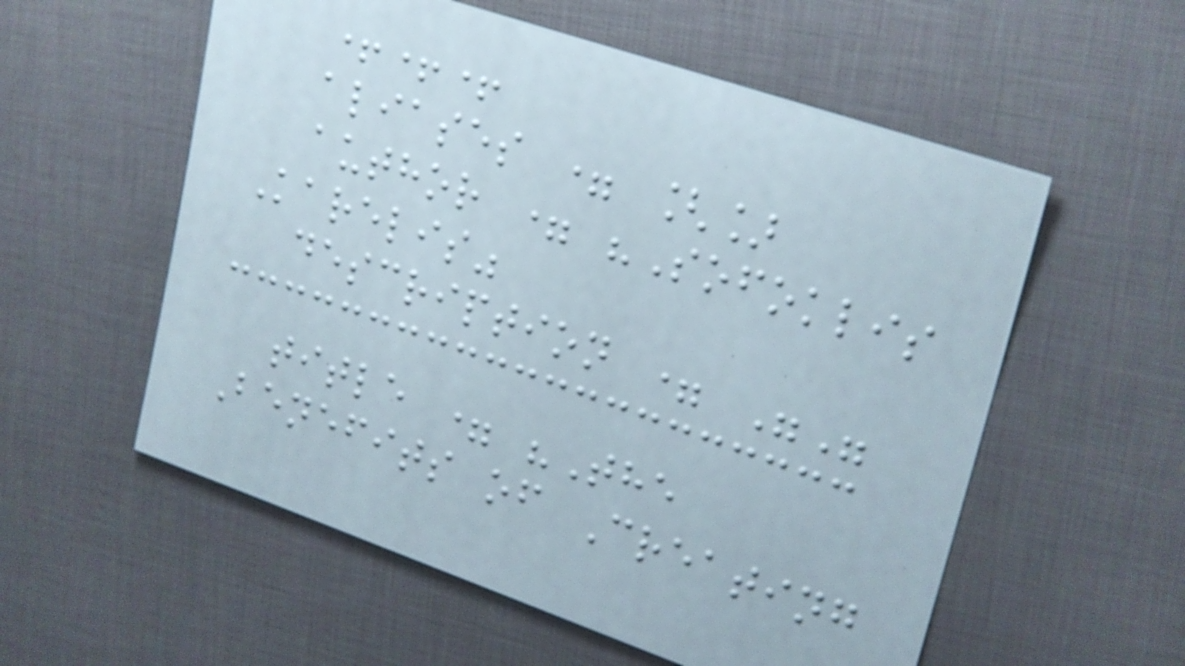+++
aliases = []
author = "Sofoklis
Karelis"
description = ""
title = "The
Benefits of Creating
